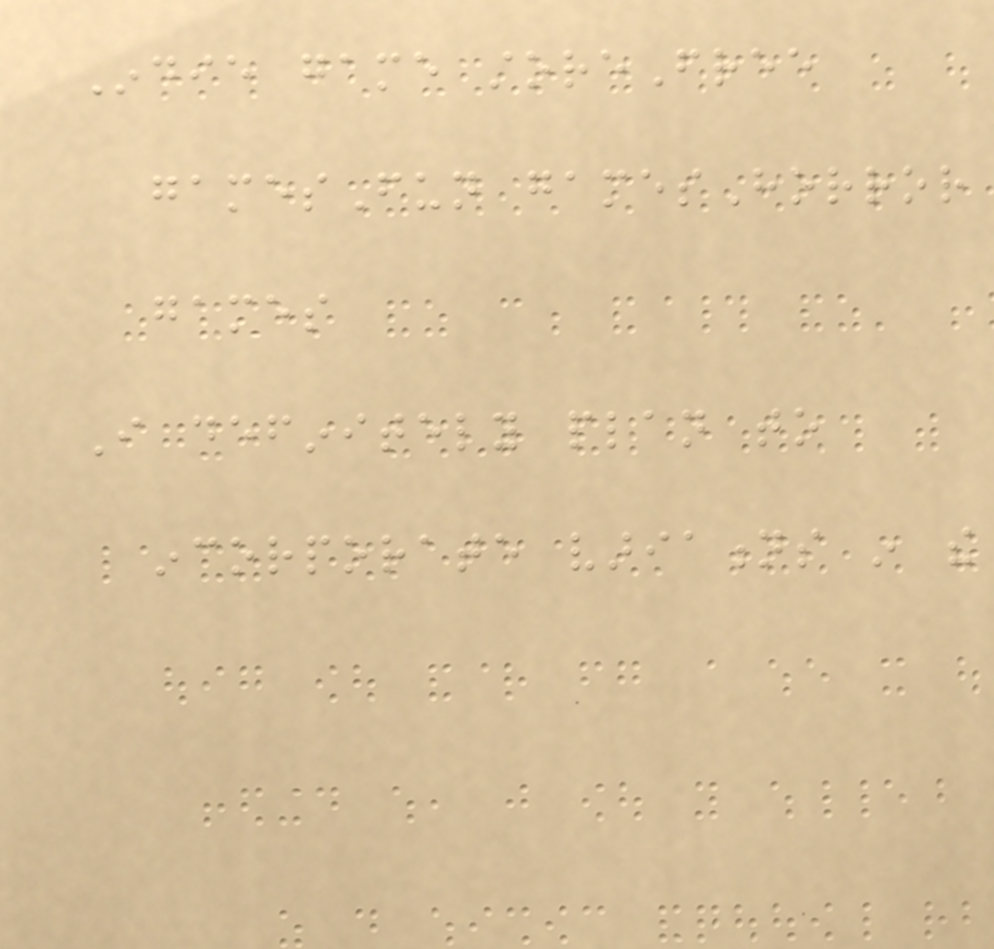Indie game storeFree
gamesFun gamesHorror
games
I definitely plan to
incorporate variations in the
